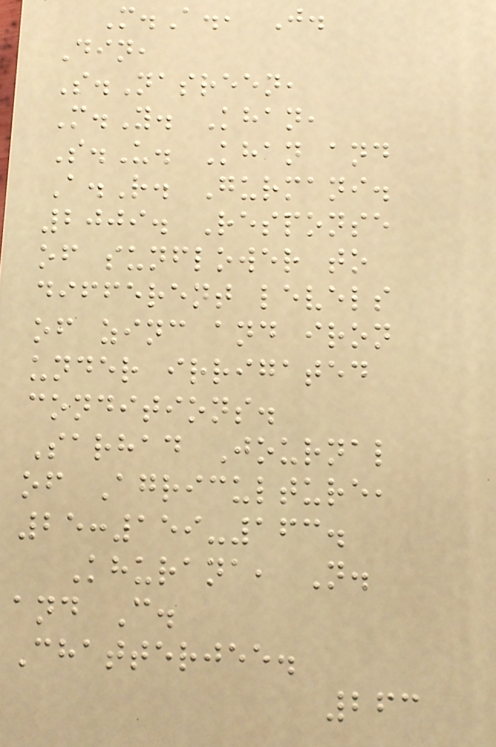M.A., J.
Din,
S.Nasreen,
M.Y. Khan,
S.U. Khan and
A.R. Gurmani.
2009. Response
of sunflower to
different levels
of zinc and iron
under irrigated
conditions.
Sarhad Journal
of Agriculture,
25:159-163.
Khurana, N.
and C.
Chatterjee.
263
